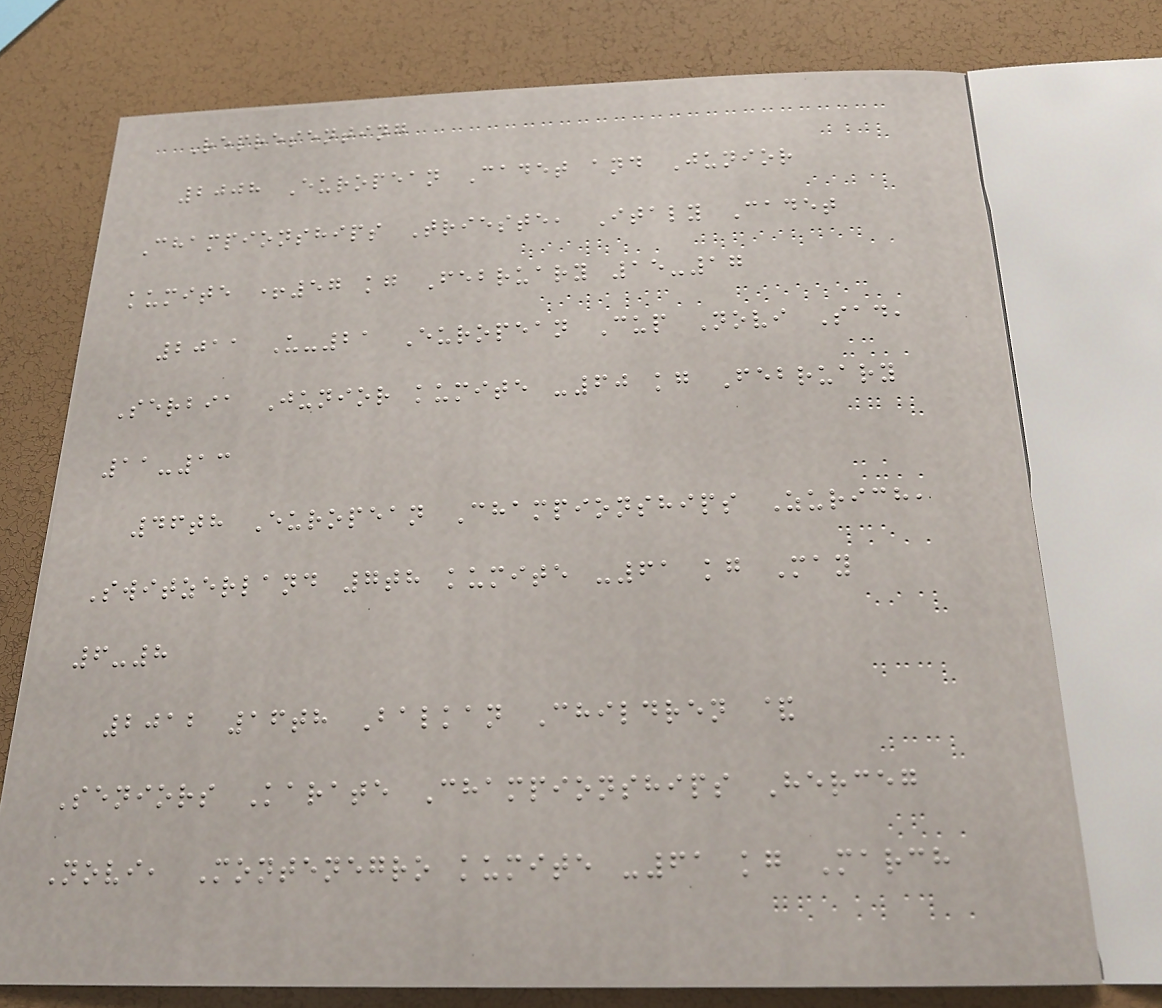Representing
2008 European Cadet and Junior
Championships Trieste, Italy Cadet
kumite +57 kg February 15-17
2011 U-21 European Cup Novi Sad,
Serbia Junior kumite -60 kg February
11-13
46th European Championships Zurich,
Switzerland 7th kumite -61 kg May
6-8
2012 16th Balkan Children &
Seniors Karate Championships Herceg
Novi, Montenegro kumite -61 kg March
